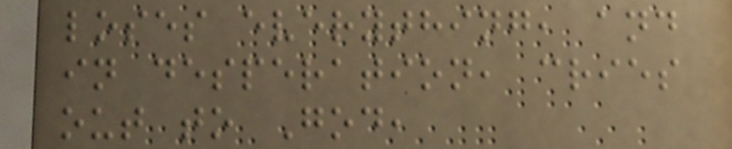loses everything, and
in desperation, cries
out to God,
